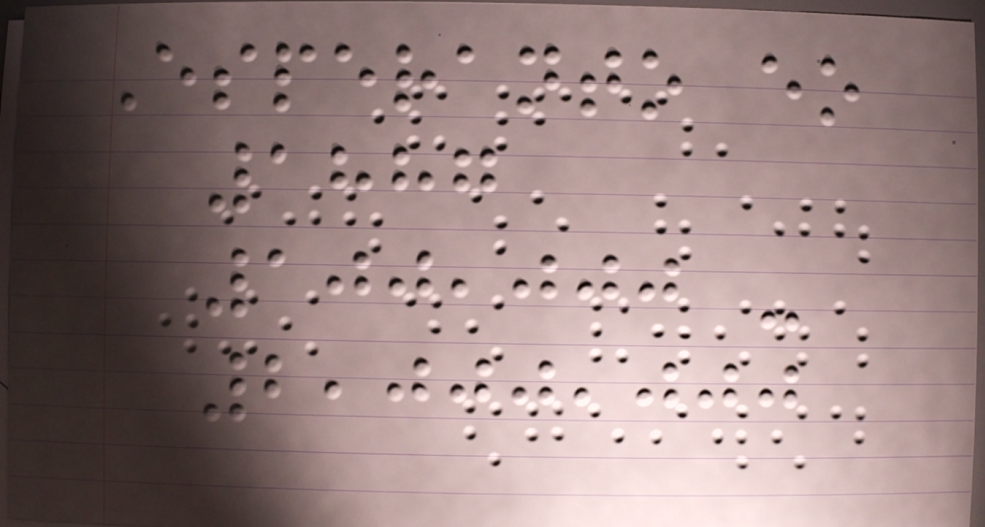Esperanto eo
1887
100,000 -
2,000,000
